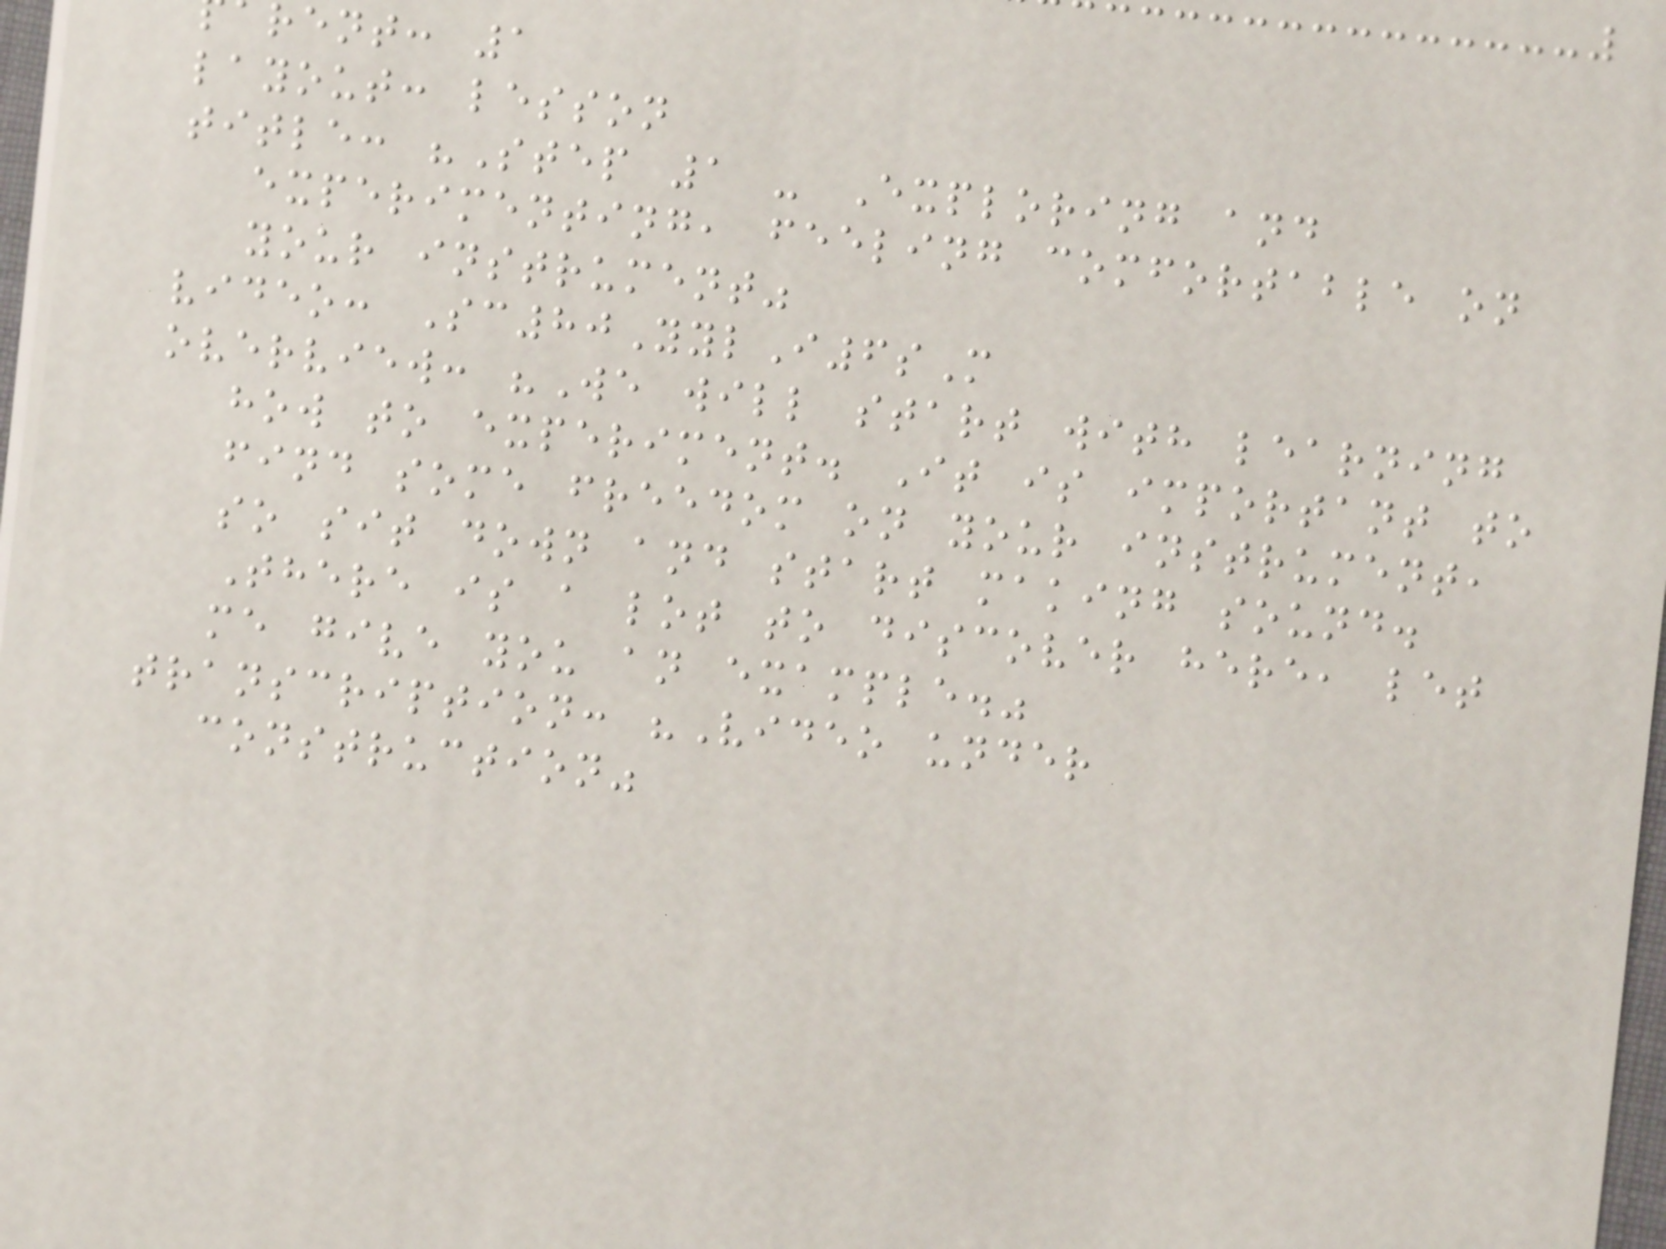rent: 1
layout: lesson
title: "Step 1 - Exploring and
experimenting, feeling comfortable on
your instrument"
video: Sc80YylI6sM
overview: "We will start with learning
how to experiment. It is important to
find some freedom on your instrument,
so sit down and start making sound.
There is a lot to discover here, let
me give you an example."
transcription: "Video under
construction"
